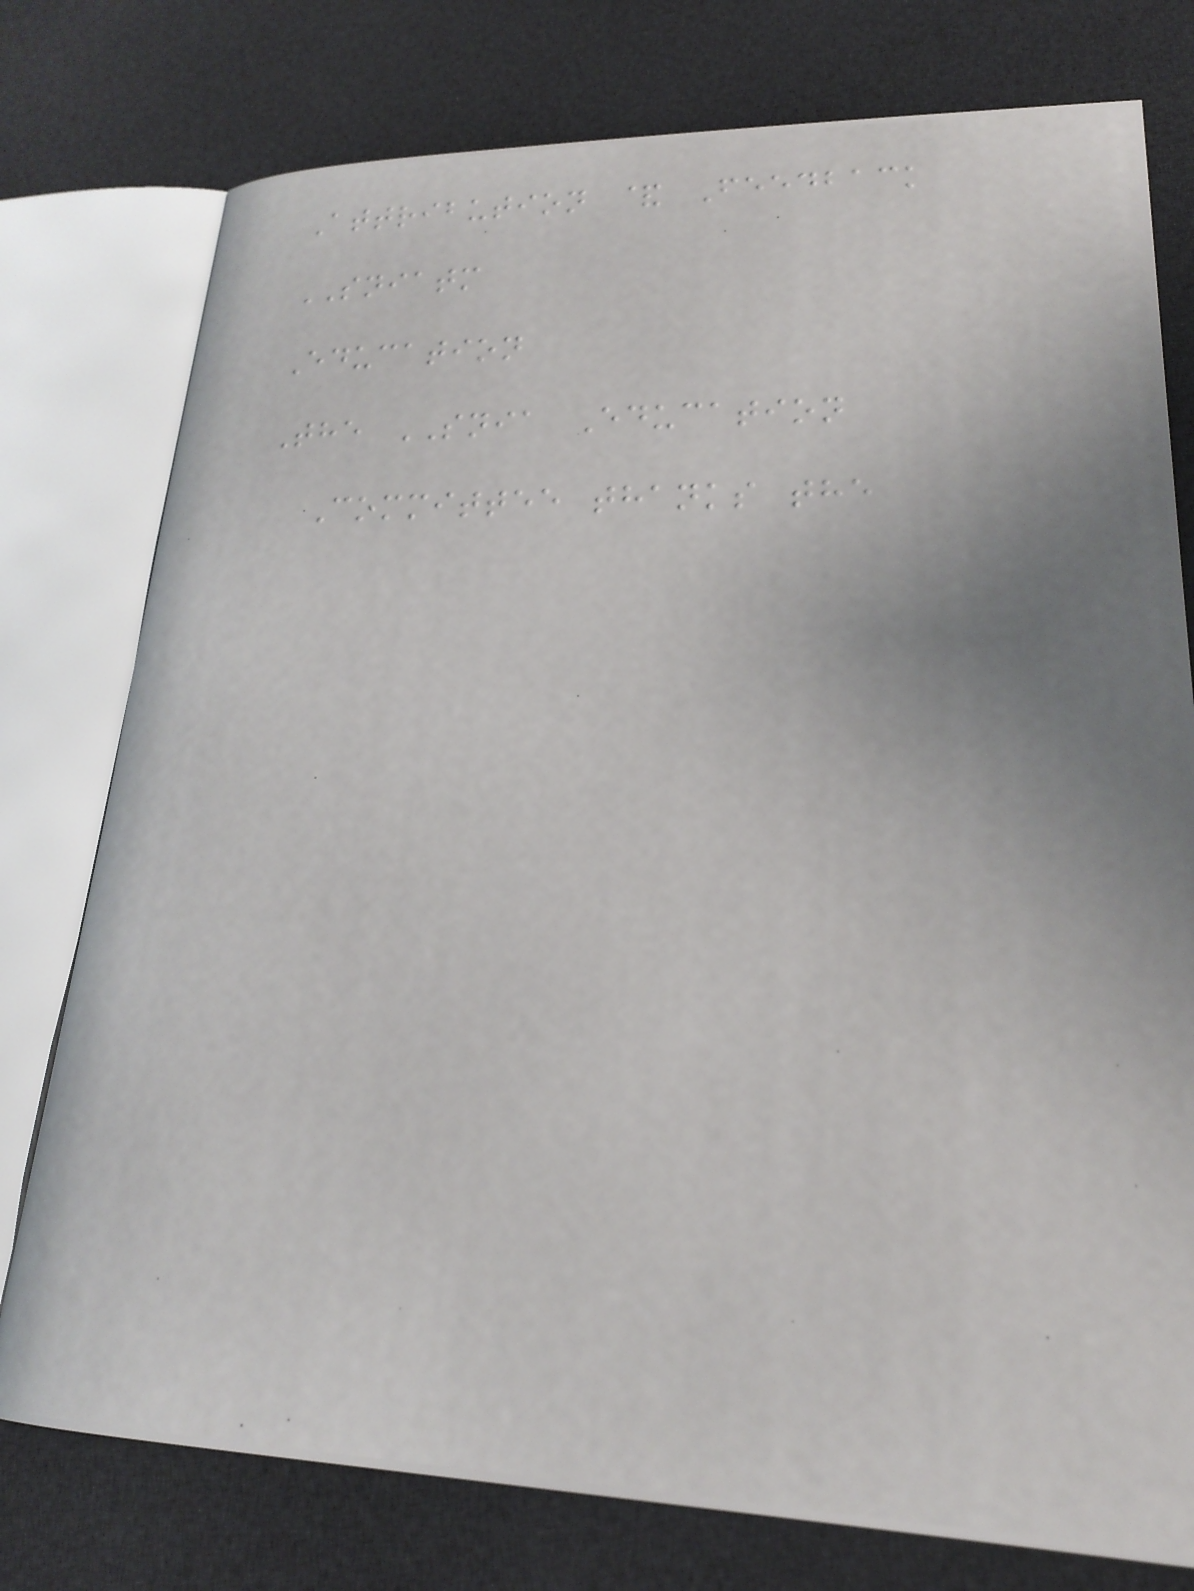Attribution & Feedback
SNIATM
Education
The SNIA Education
Committee thanks the
